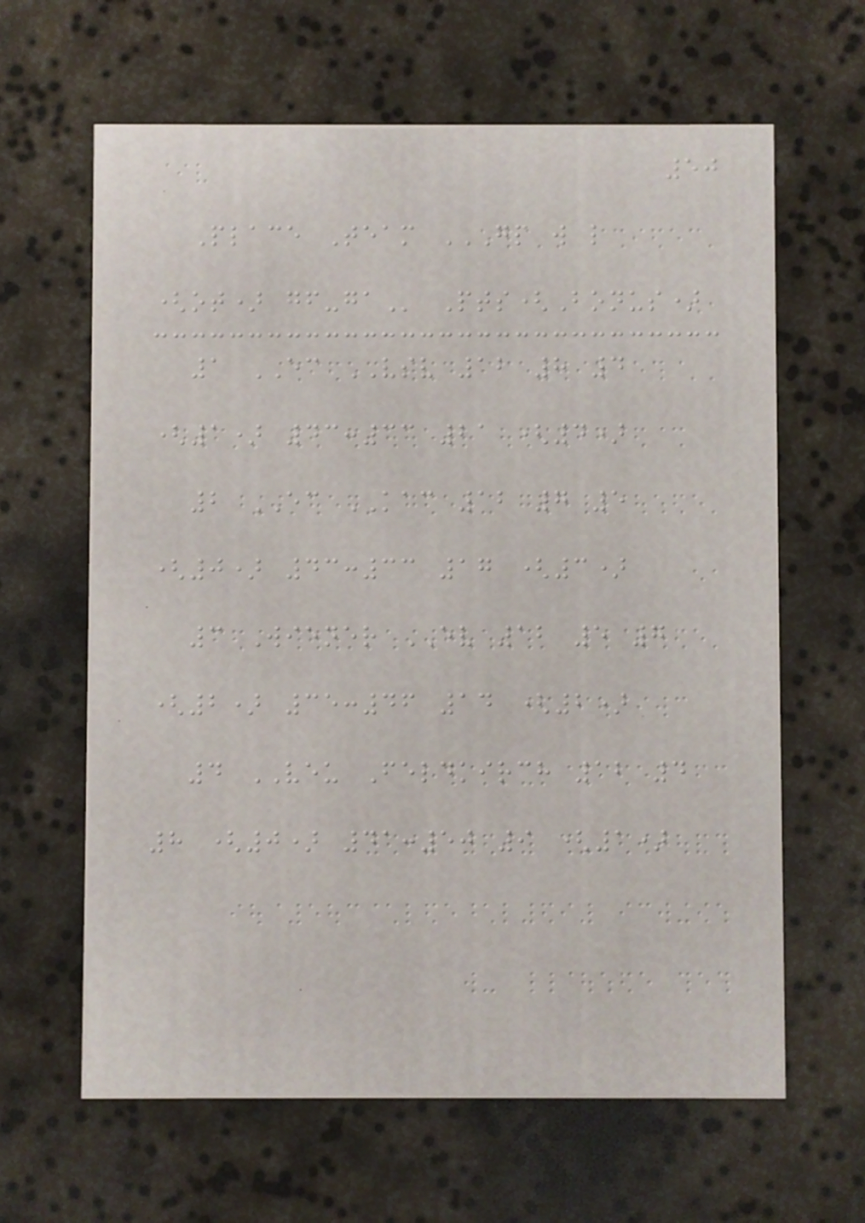50
Place Team GP W L
(OT) GF-GA Pts(Bonus)
1 EC VSV 12 8 4
(1) 43:33 21 (4)
2 EC KAC 12 7 5
(0) 43:33 17 (3)
3 Wiener EV 12 5 7
(2) 35:46 14 (2)
4 VEU Feldkirch 12 4
8 (0) 41:50 9 (1)
